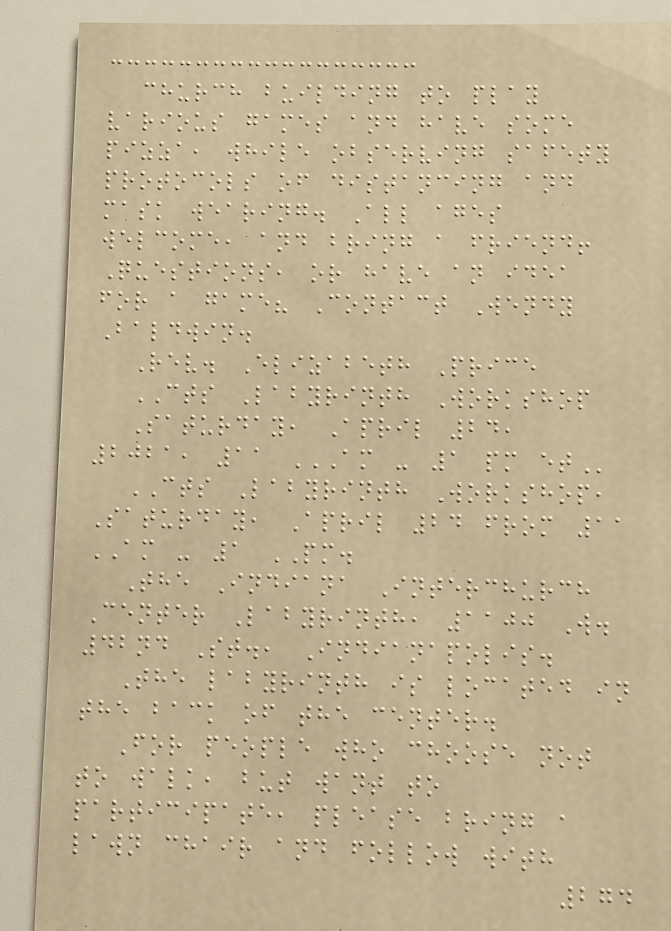church building to play
various games and have some
pizza, while observing safety
protocols of distancing and
mask wearing. All ages
welcome, and bring a friend!
Questions, or have an idea
for a game? Contact Wendy
Baldwin.
Rev. Elizabeth Price
CTS Labyrinth Workshop
Saturday, April 24,
2021, 11 AM - 1 PM ET
CTS Labyrinth Workshop,
Saturday, April 24 from 11
AM - 1 PM.
The Indiana Interchurch
Center Labyrinth, 1100 W.
42nd St., Indianapolis.
The labyrinth is located in
the back of the center.
For people who choose not
to walk, but want to
participate, please bring a
lawn chair and follow with
274
